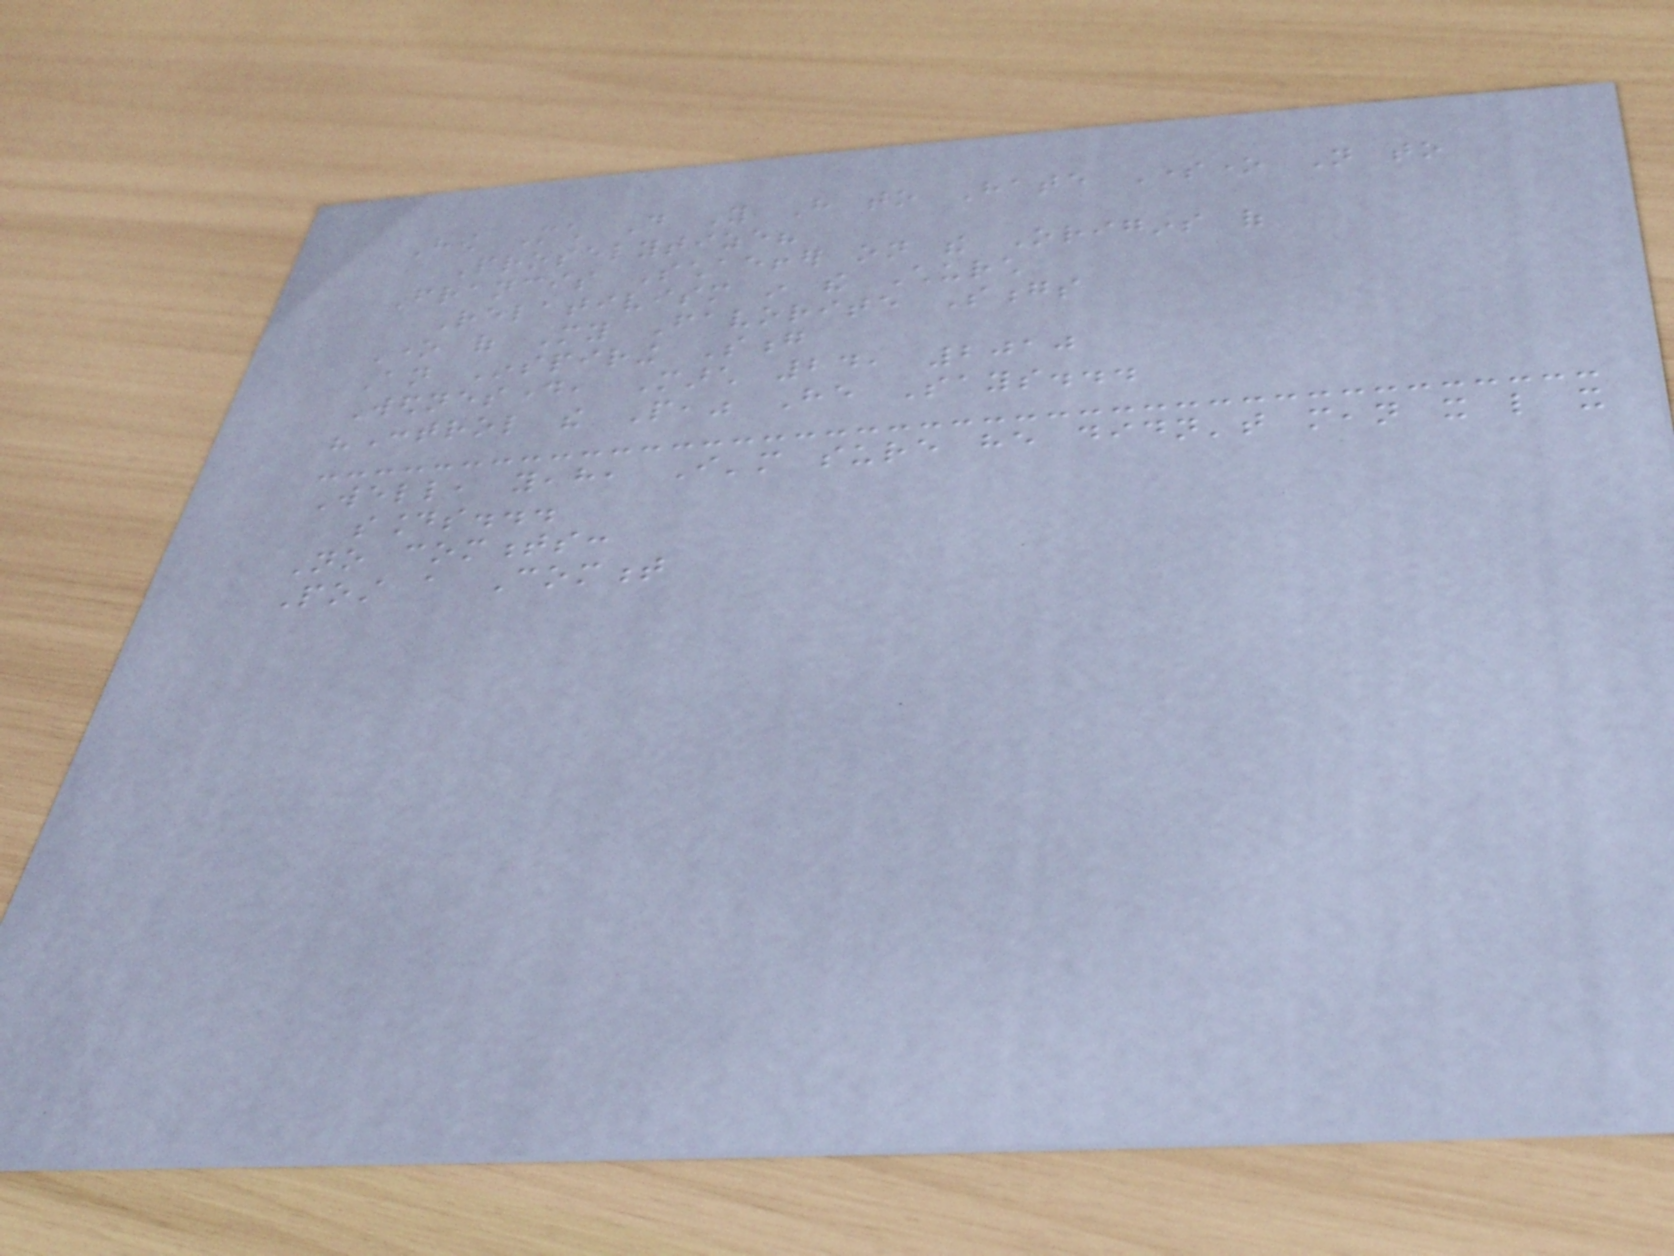How Much Do You Have to Hate Someone Not to
Proselytize?
Francis Schaeffer on the Origins of
Relativism in the Church
One of My Favorite Songs
An Inspiring Song
Wednesday, March 24, 2010
"Control the People," He Says...
Well, yeah, I'm sure he didn't mean it like it
sounds...
No comments:
Post a Comment
